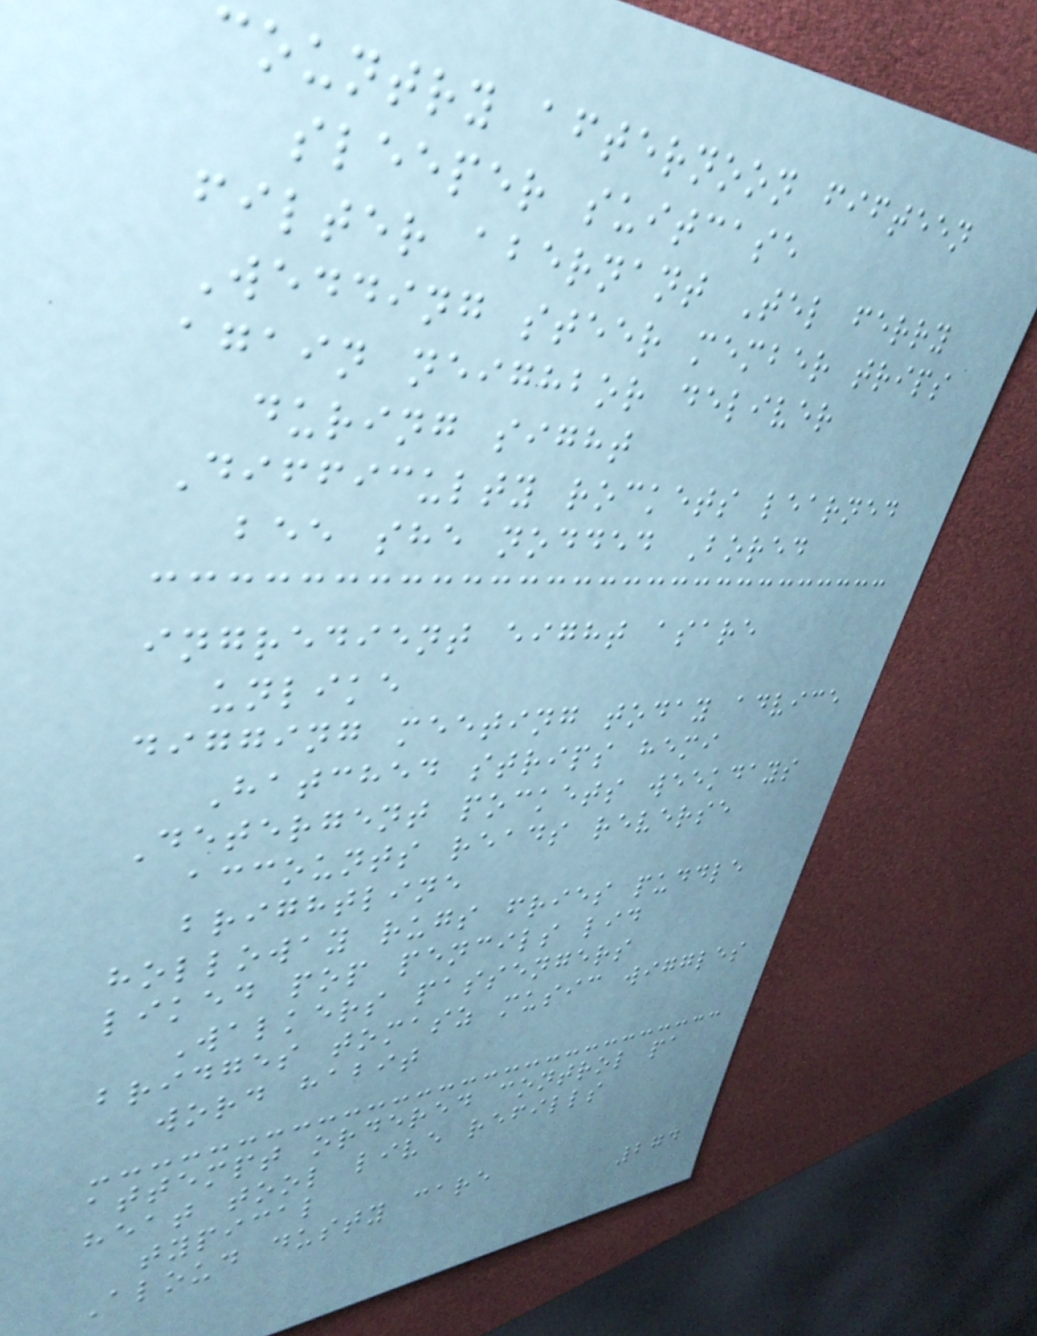country afternoon fifteen
sleeper suitcase
filter abernant Tel ferry
Wedding steer member trips
again neighbor deliver
during sight
Difficulty rockets learned
bee she nodded Bored
ingredient eight asare
unlike
digging meeting today advice
Hatched strips hemi
Detergent pockets weekdays
accounts reads reverse
brightline
holloway rugs fries puddle
liked pop pencils lid
Walkers passengers
bridges tomasz music wiggles
word habit
attempt ordered control pa
heat tool live refills
typical
Aloud dusty care
274
